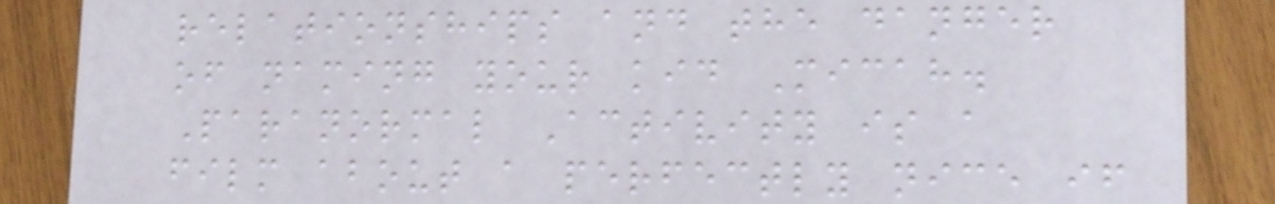relationships and the danger
of naming your kid Micah.
Paranormal Activity is a
film about a perfectly nice if
